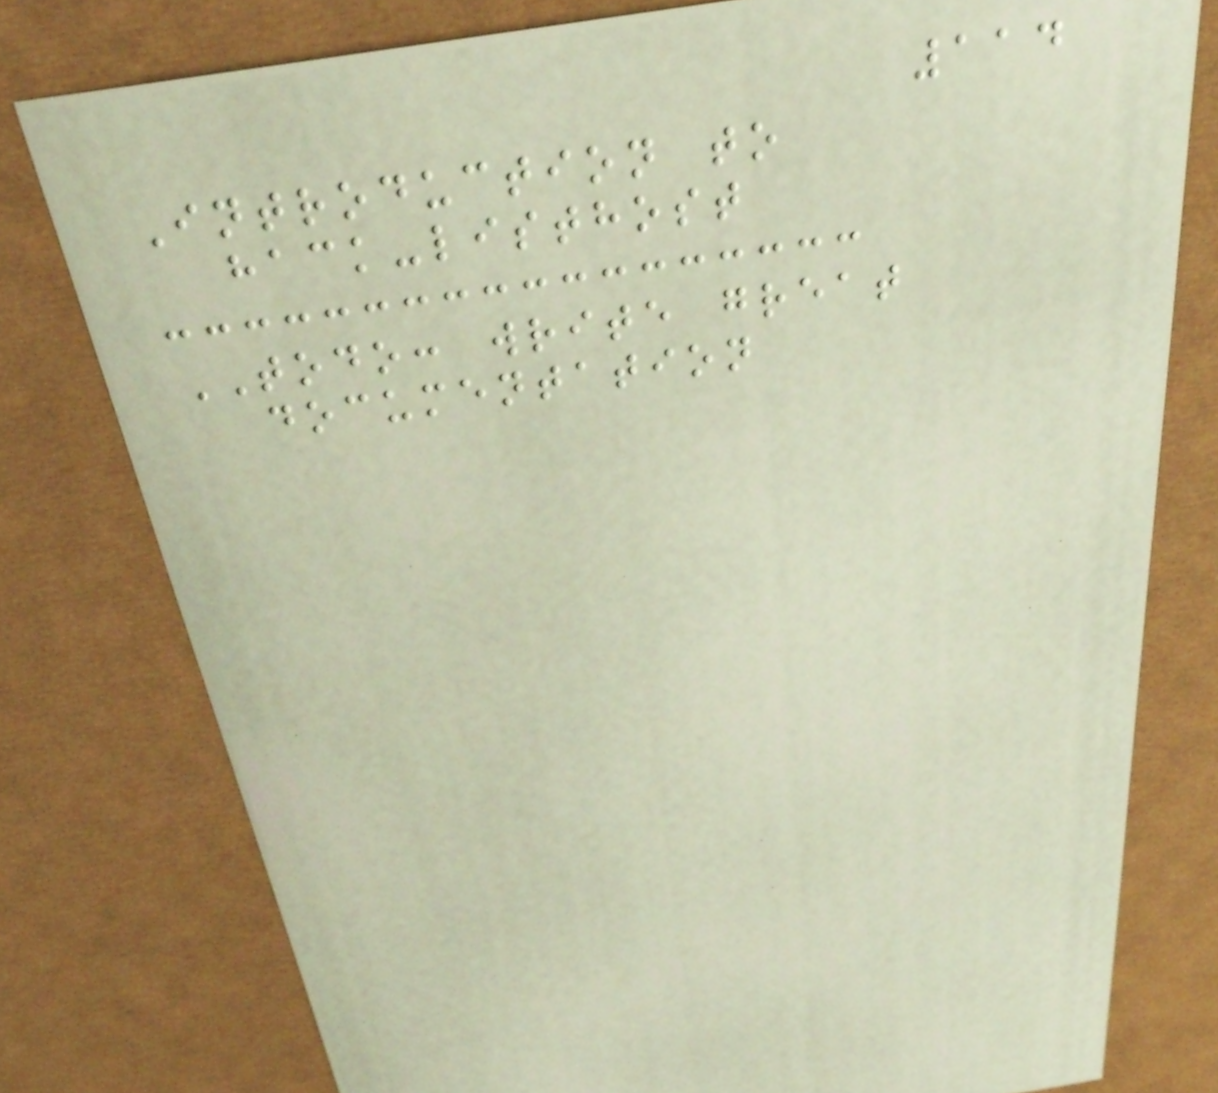114
Introduction to
hack-listhost
TODO: write great
documentation
